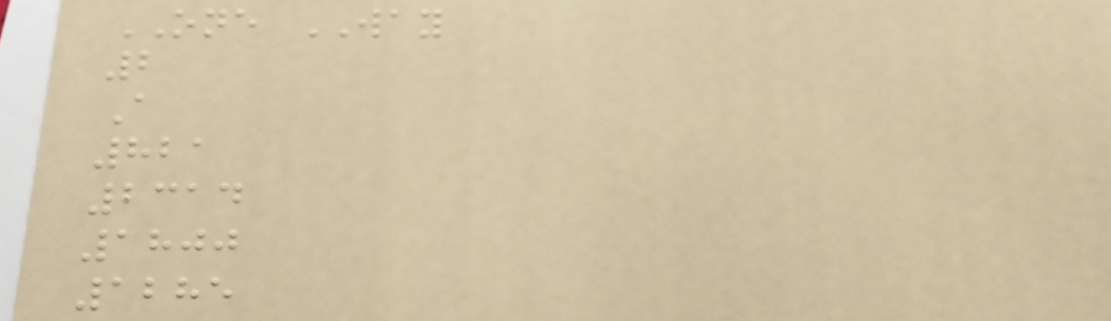ONE WAY
2
A
821
2314
1800
1285
